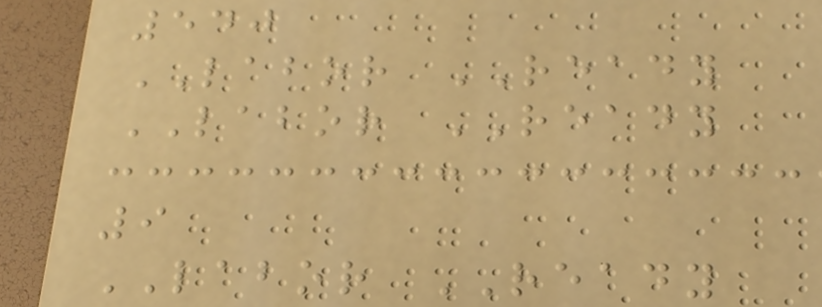540
LABOR READY
LABOR READY
9
LABOR READY
